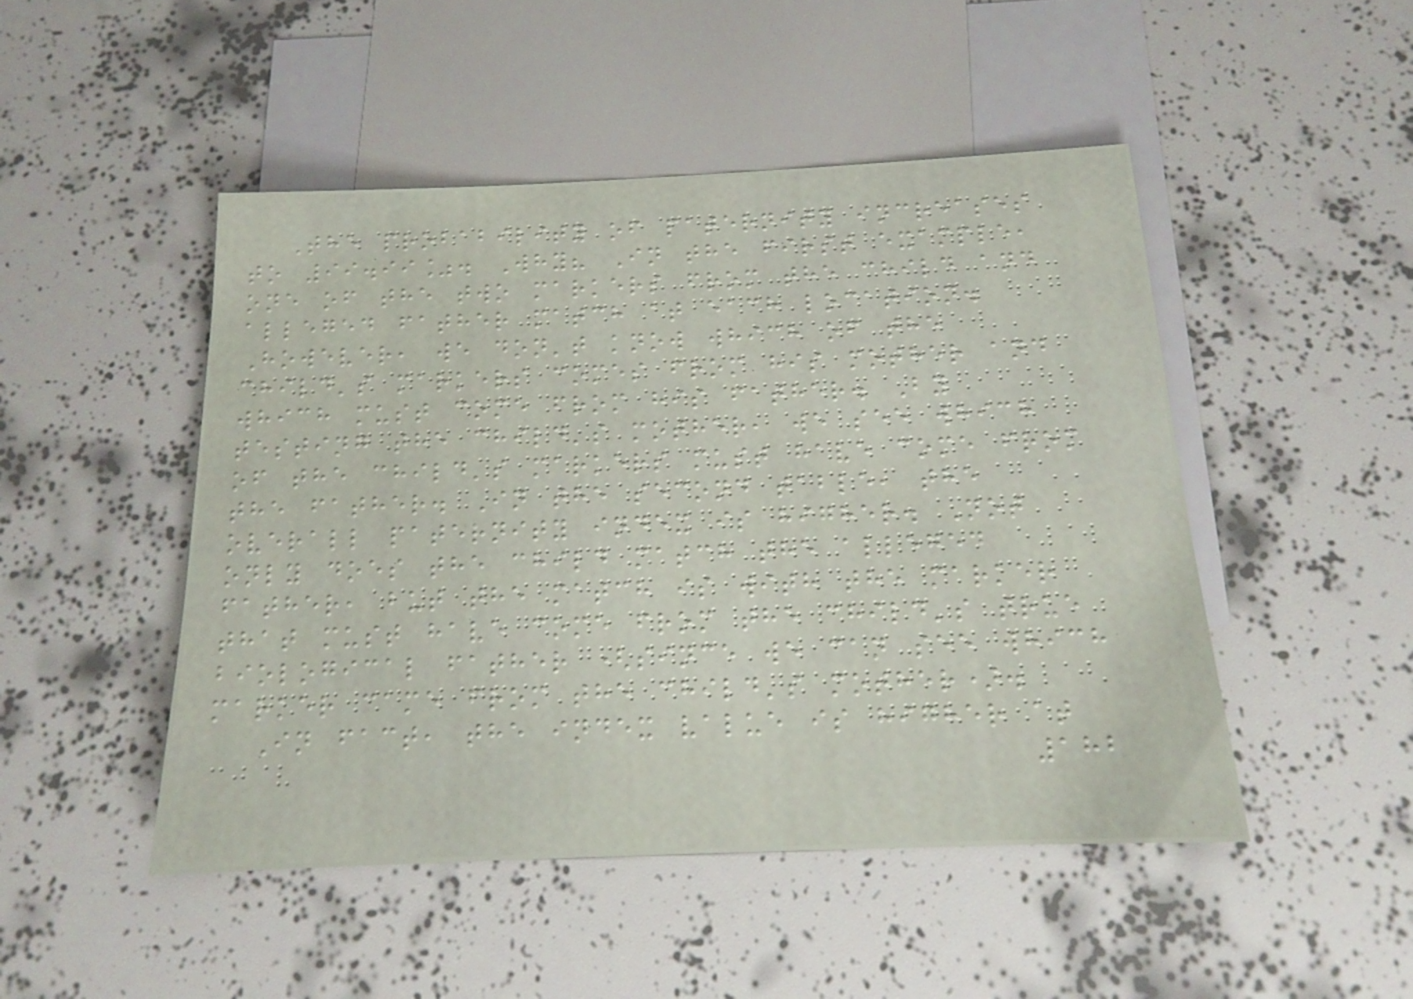The probability of paternity increases
to 99.99%. Why? In the first example,
one of the two markers from the child and
alleged father match at each location.
However, we don't know which of the
child's markers comes from his mother and
which must come from his father. By
testing the child's mother, we see which
of the child's markers must have come from
the father. In the second table, the
overall paternity index is higher. Not
only does the child match the alleged
father, but the match is with the marker
that must have come from the child's true
biological father (since we can see which
marker came from the child's mother).
In fact, the index value is higher at
182
